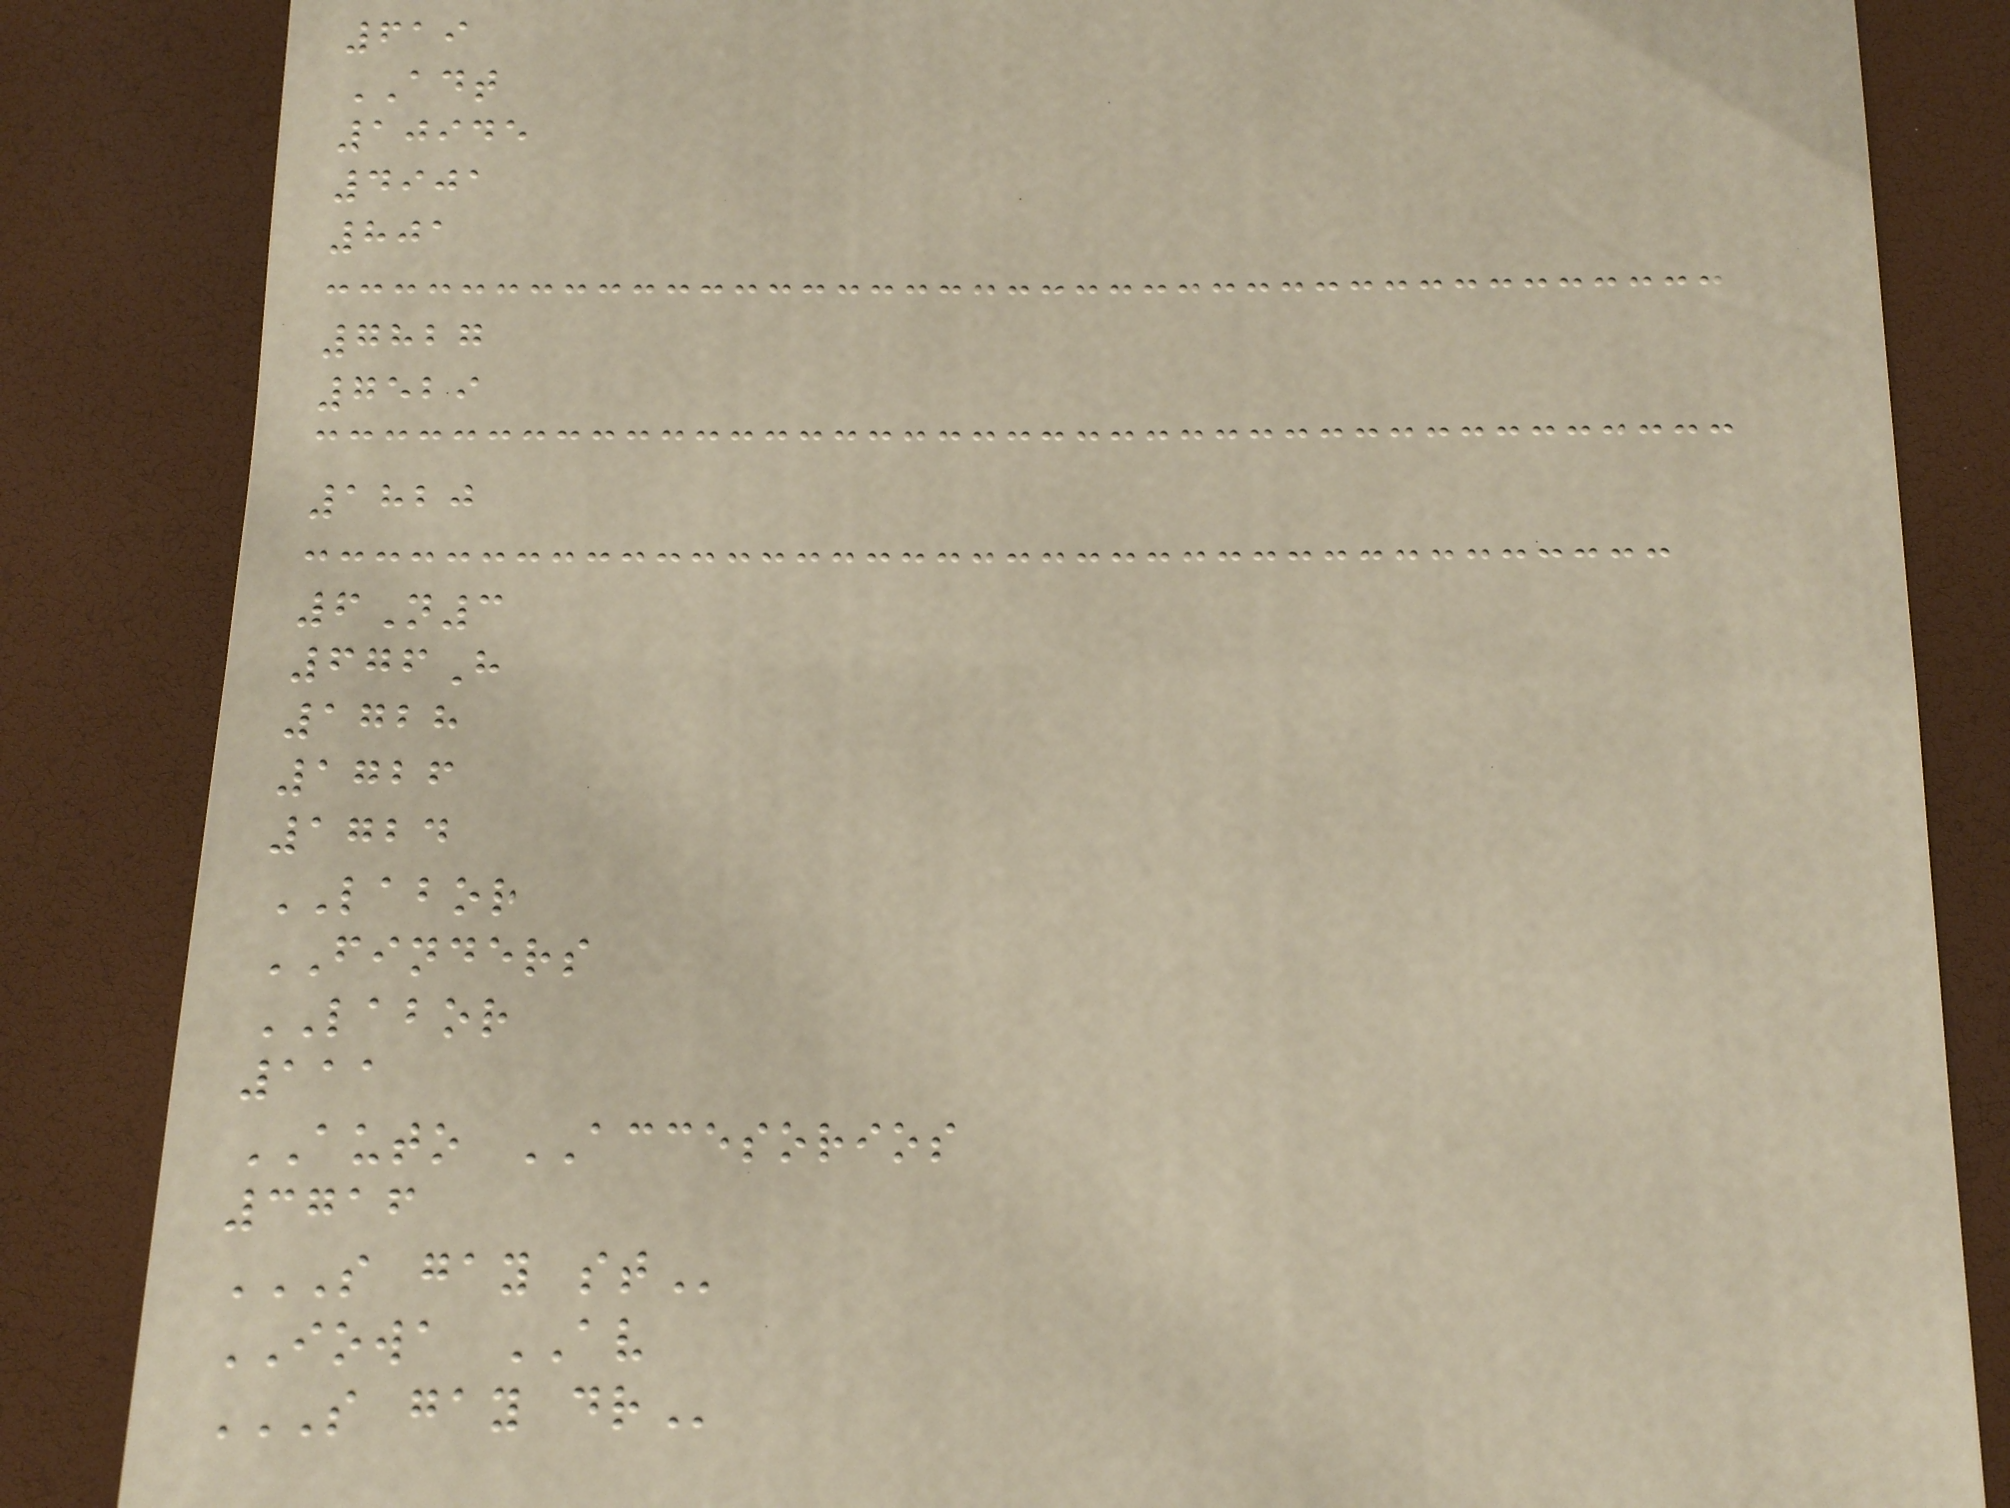619
ADT
10945
4901
801
7827
7529
1820
6N3
676H
1728
1726
1724
LABOR
FINDERS
LABOR
111
AUTO ACCESORIOS
3716
S GAY ST
IOWA AV
S GAY DR
